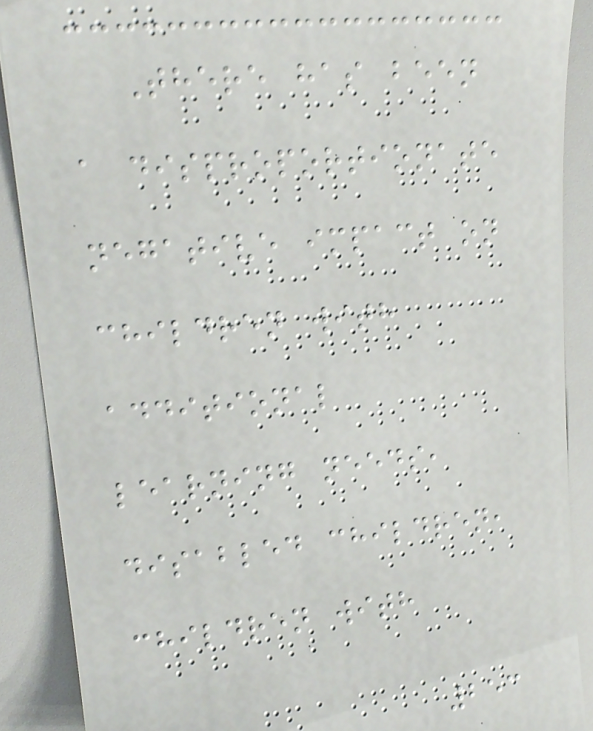There has been
a disproportionate
negative impact on
children with
additional
learning needs,
disabled children,
children with
253
